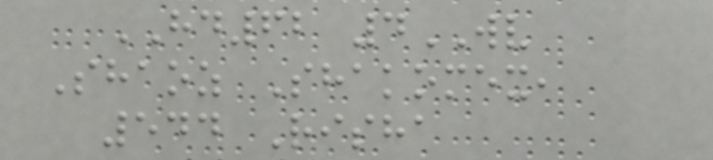HD62 4WV
Shaoz Shakomex,
544 Risha
